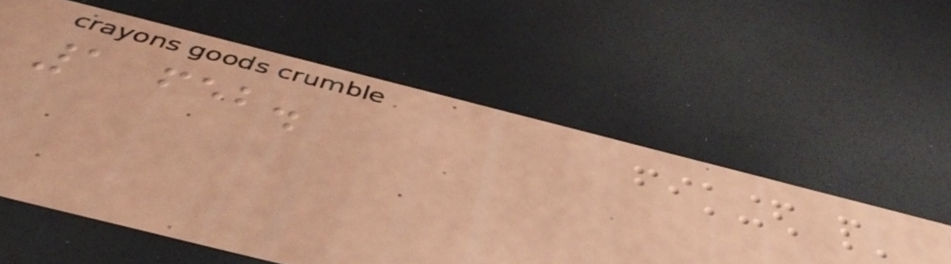1 feb.
